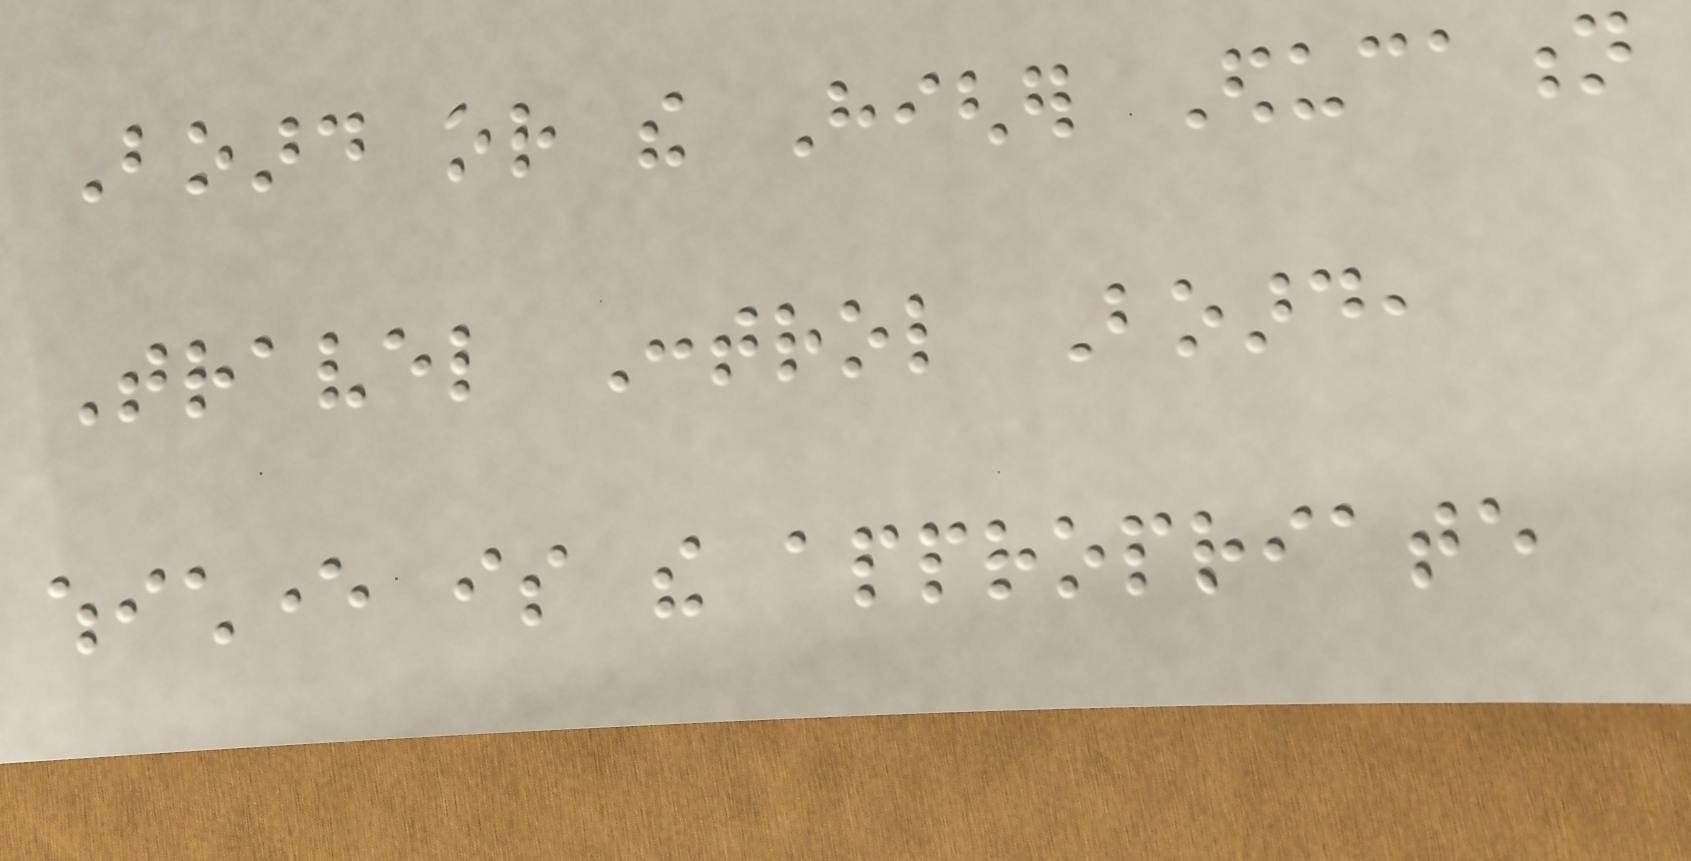Board or the Higher Education
Travel Control Board,
whichever is the appropriate
